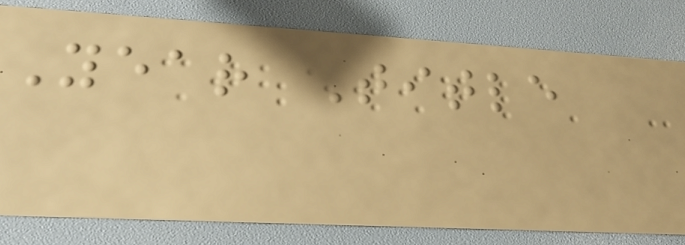Year Title
